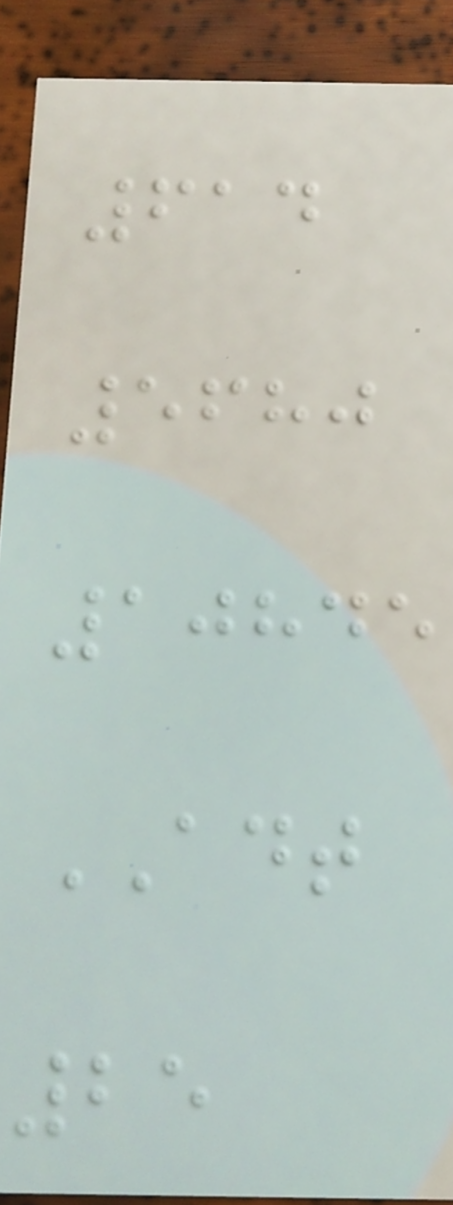614
5680
10845
ADT
25
